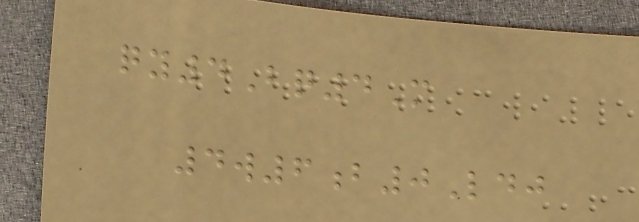qy4Bq4M
4w6b0Ldj
